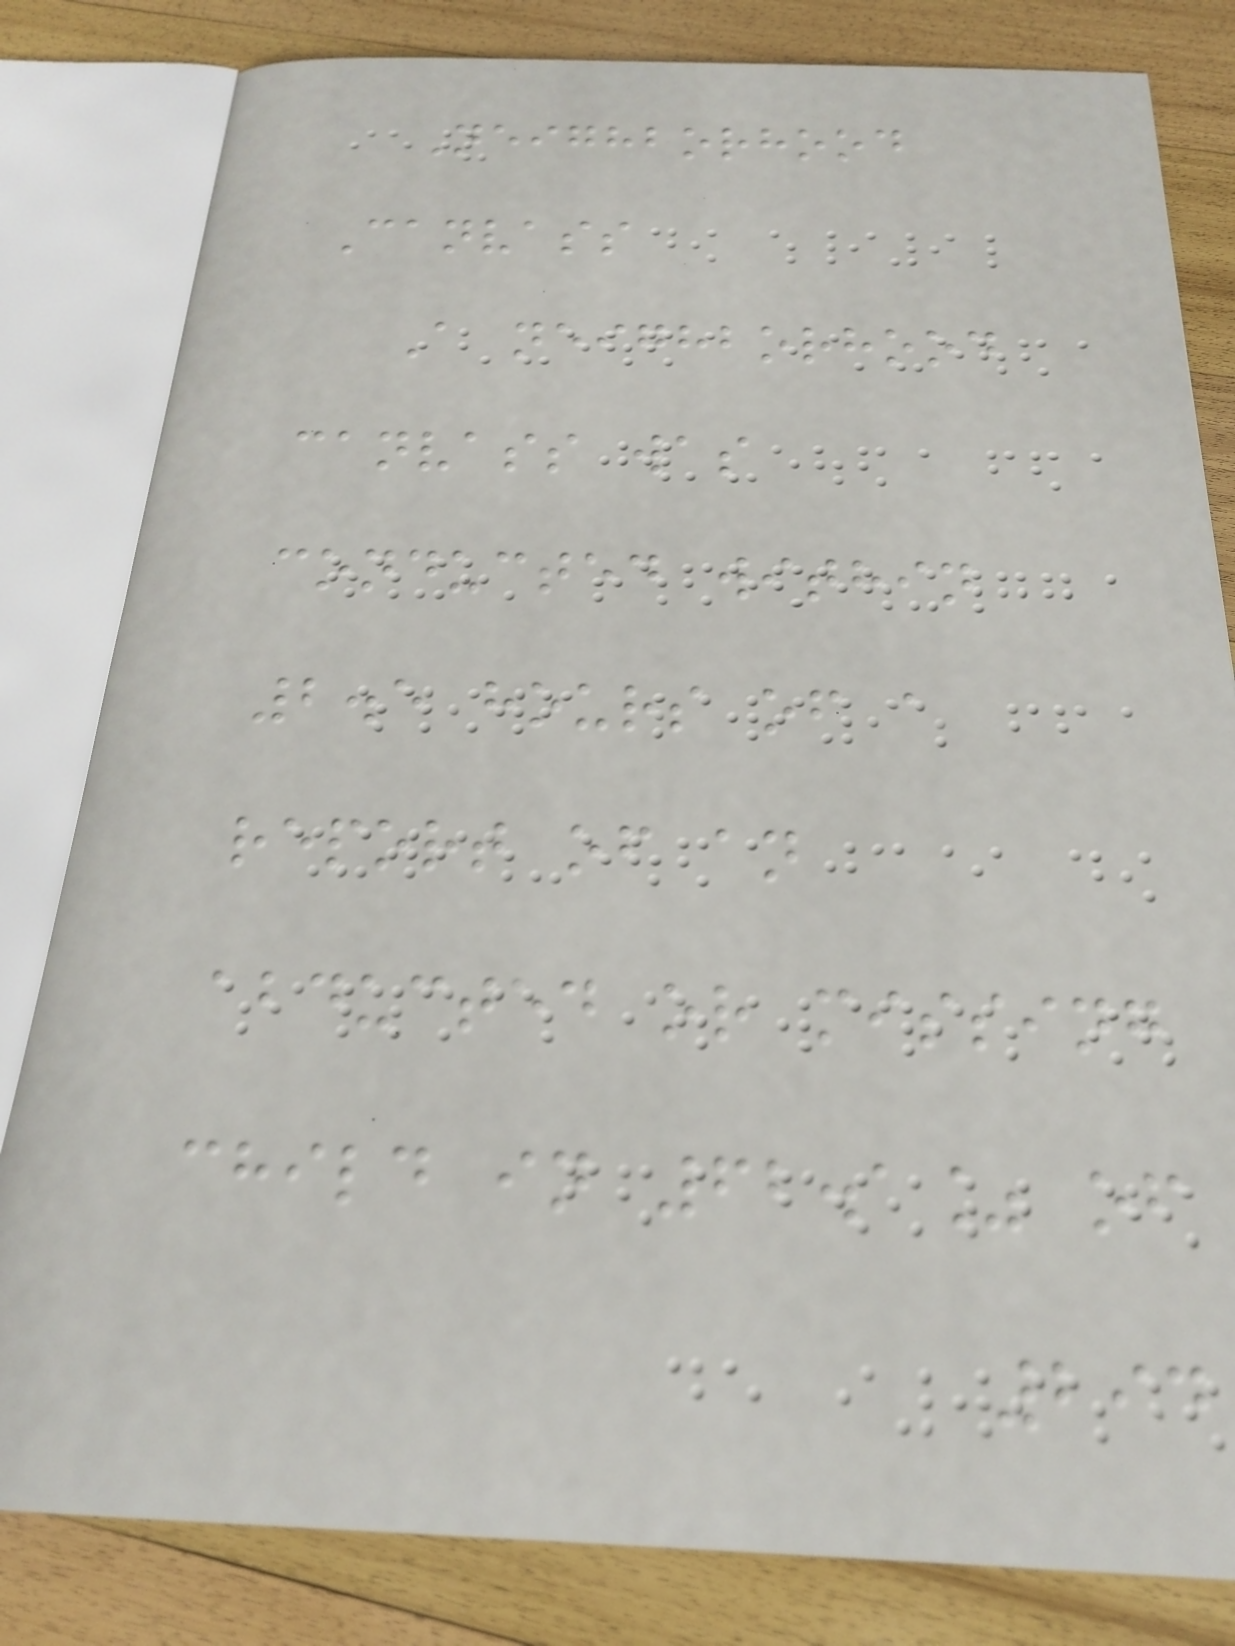Neighborhood
Canvass
A neighborhood
canvass was
conducted within
2.5 hours of a
report of an
abducted or missing
child in 62.1% of
294
